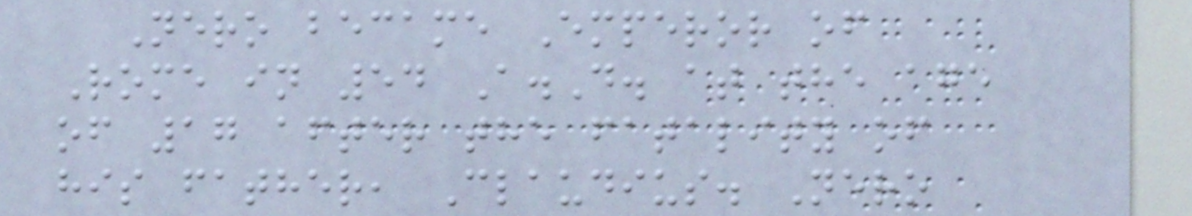Nero became Emperor of
Rome in 54 A.D. at the age
of 17 after the fatality of
his father, Claudius. Nero
